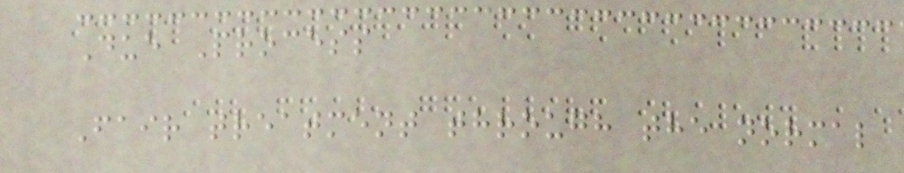Due Process
Fair treatment through the normal
